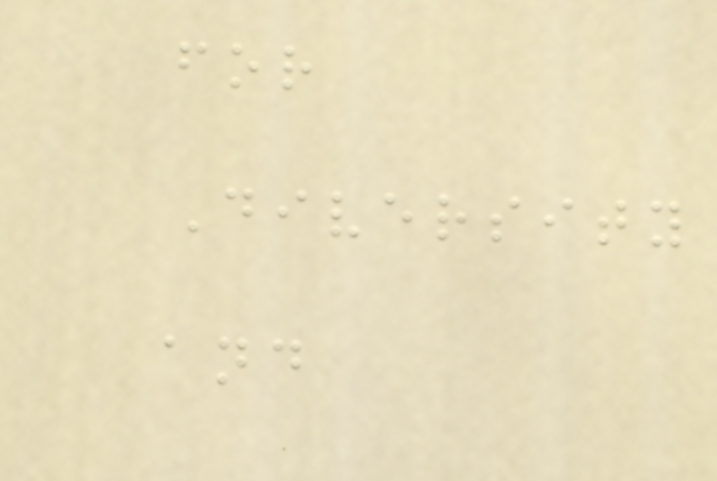for
Diversity
and
